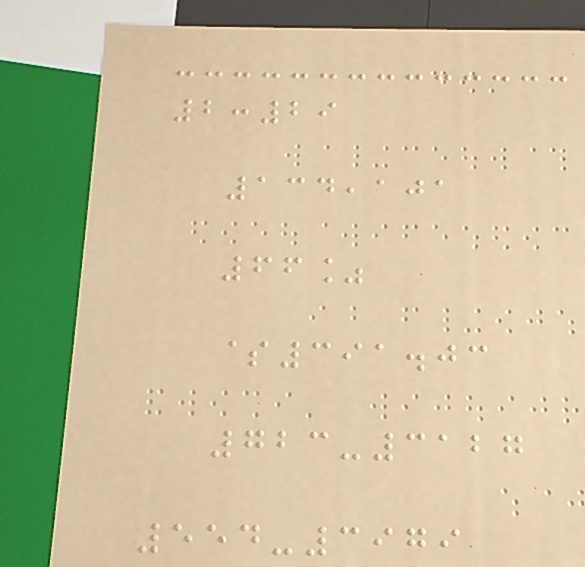2:29
134,101
66%
$391.03
723-3127
554-3979
